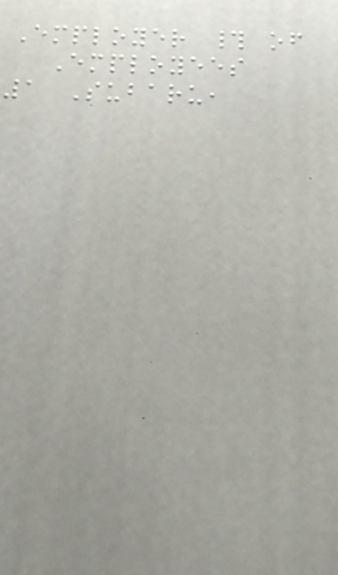Employer # of
Employees
1 Subaru,
